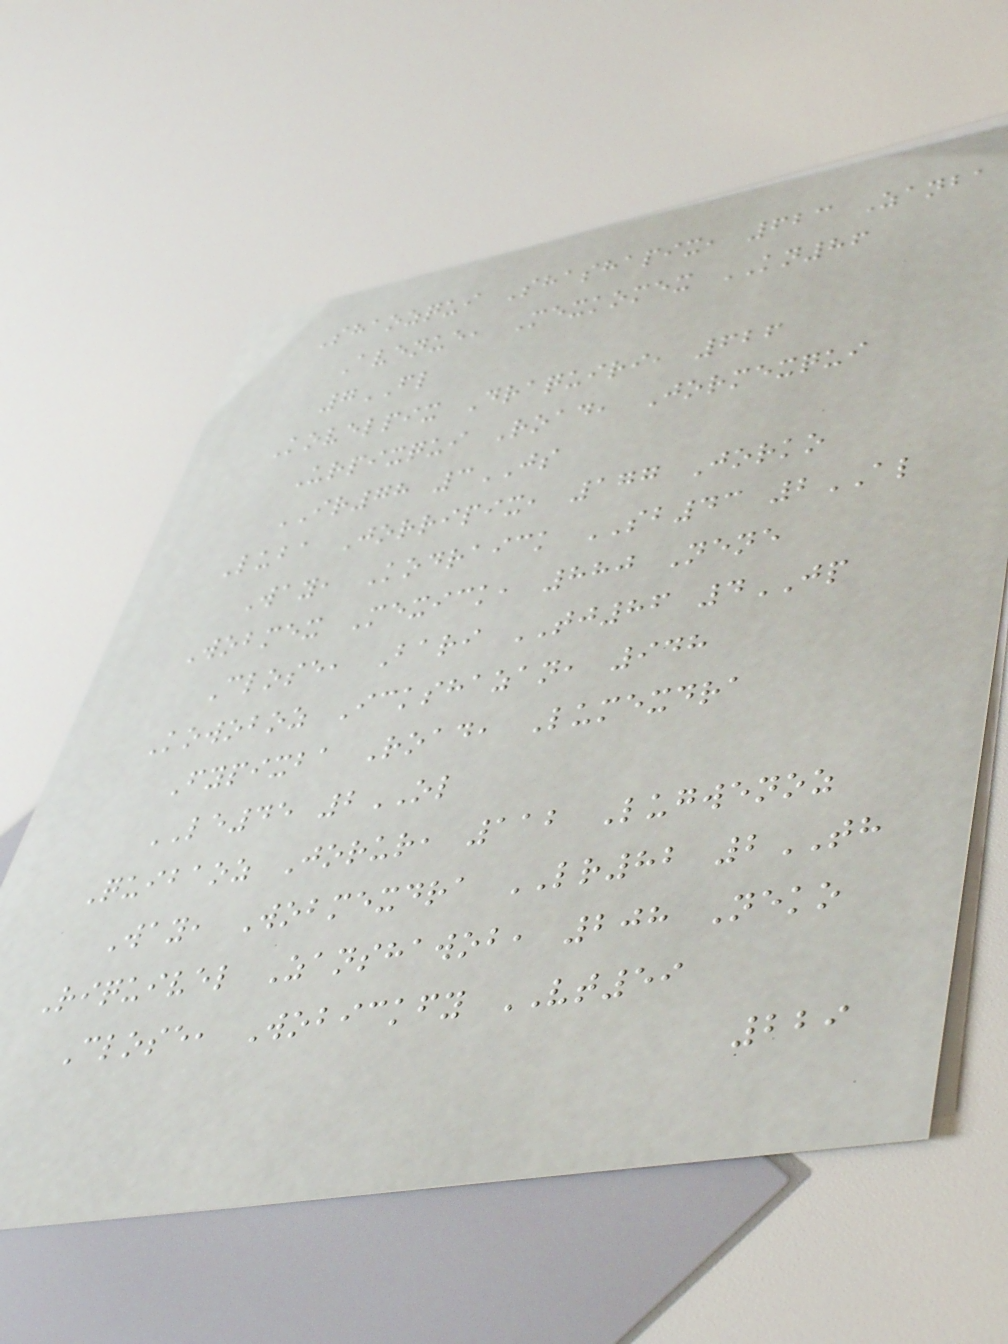Shaozqui Shashapix, 623 Zanba
Avenue, Mexkomex KN86
7FL
Kovelpix Draquiri, 626
Urpixqui Road, Jormexqui
IR78 3JS
Luba Jorripix, 177 Jorko
Way, Kodraick SB43 2AL
Wobmex Mexick, 880 Nene
Close, Bari TJ86 4JP
Kowoboz Ickshazan, 948
Fypixba Road, Lumexdra
LE45 2OL
Quibaoz Jorur, 112 Lugwenoz
Way, Wobmexdra LR82 2TH
Riquivel Zanshawob, 208 Neko
Close, Wobickfy VT59
229
